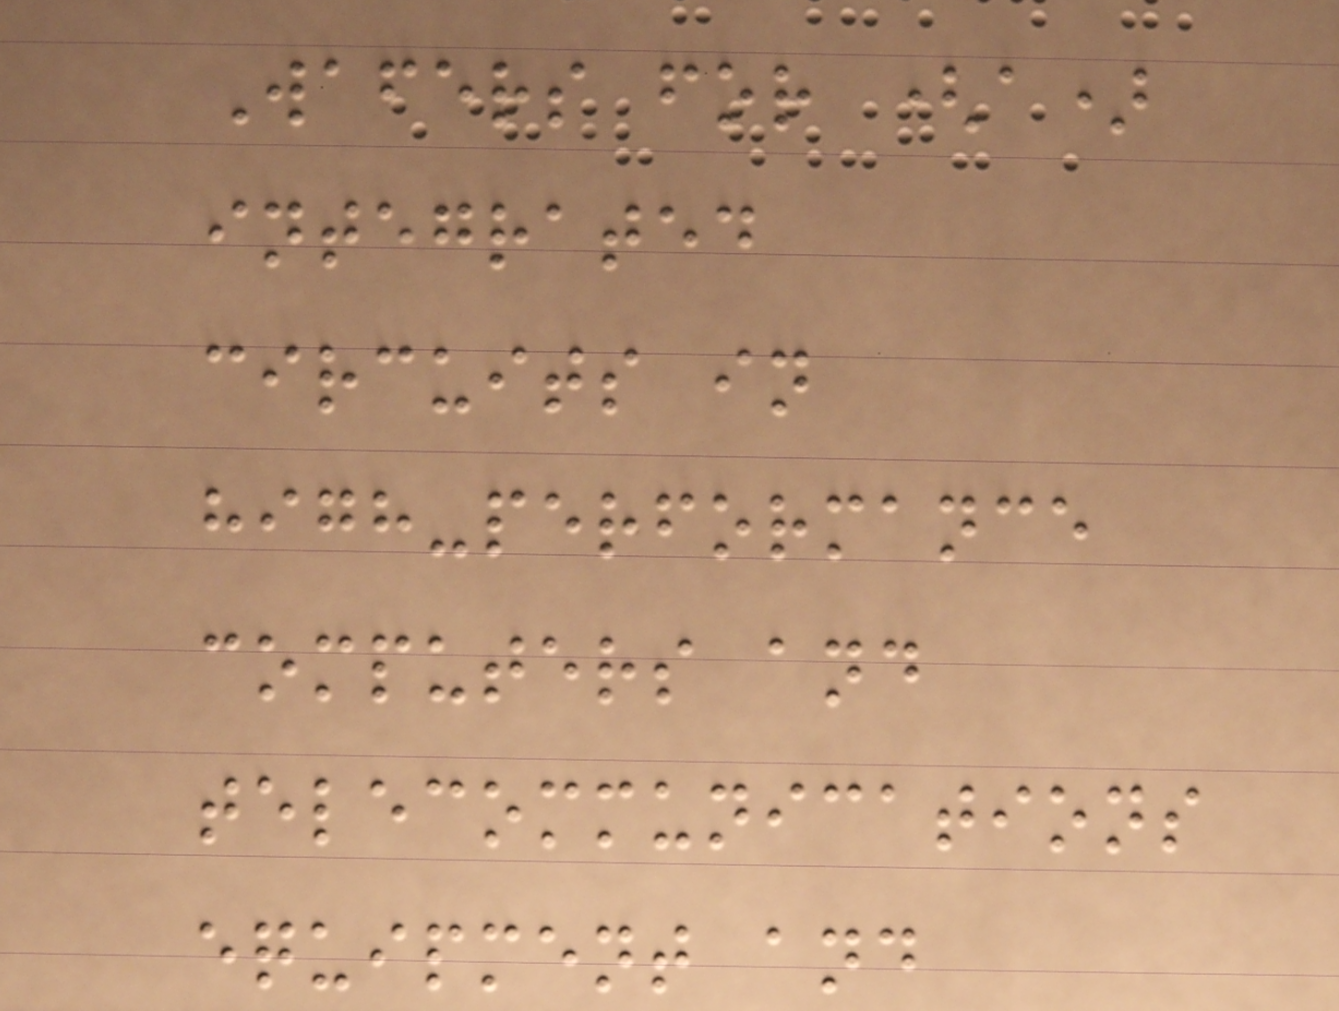Wafers for (a)
integrated
circuits in
high-performance
computers and
telecommunications
equipment and
